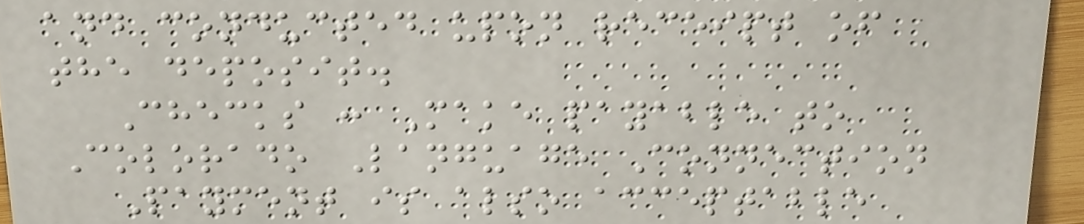and conducted upon receipt of
the deposit.
Checks : Make payable to
Colorado Language Connection
Payment is also acceptable
